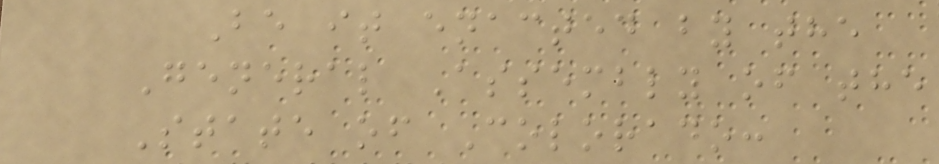Be it enacted by the
General Assembly of the
State of Colorado:
